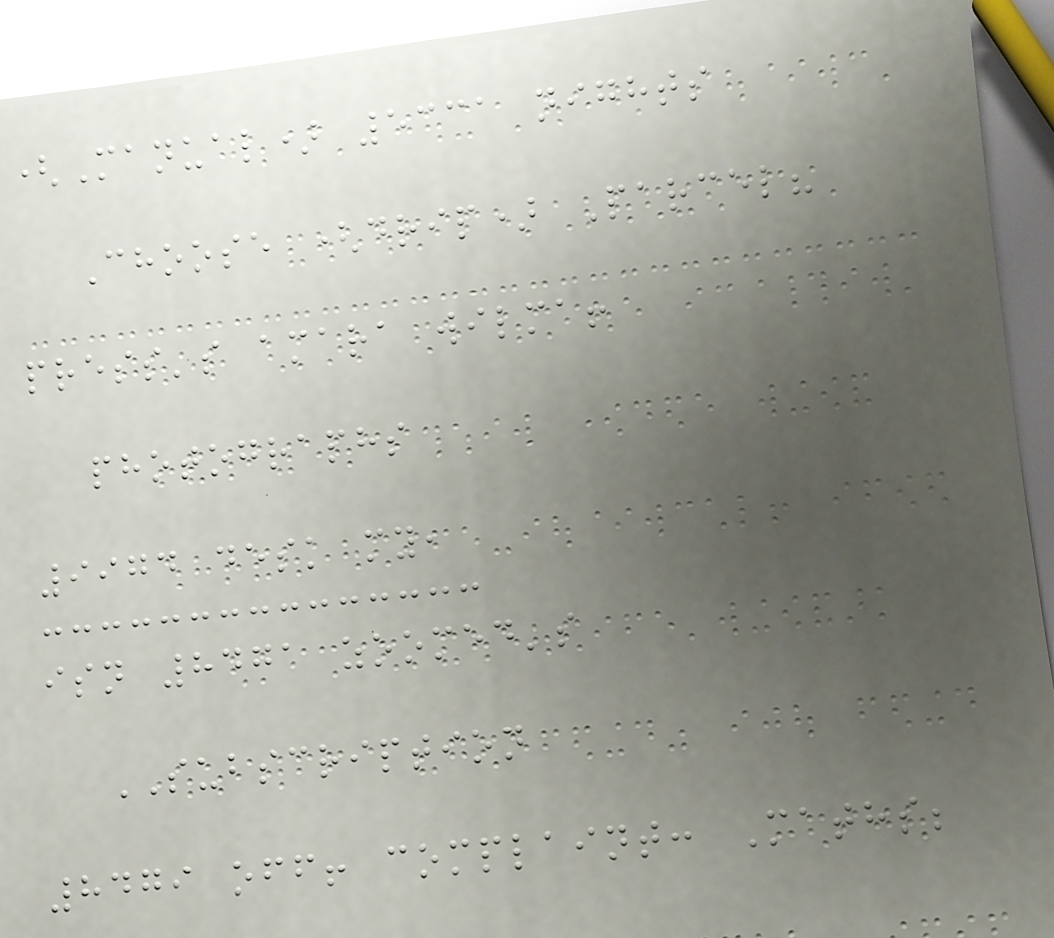(Manual) 5331 nights
Choose (drip) Parcel?
press's amara wilma!
photographs
9974 desk my,
isn 8471 zoomed's
SUBSCRIPTION
8479 off! complaint: Maths;
